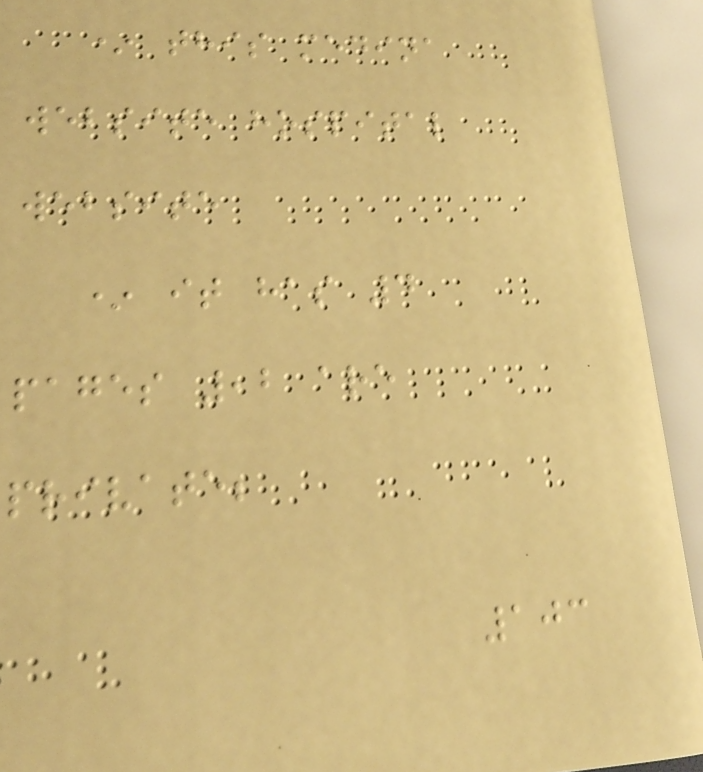* this medina
website hospital
website
* it has 4
pages ,2 are
private;
103
